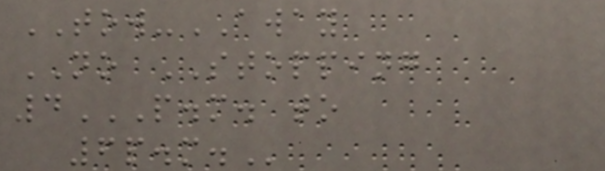TOW-AWAY
NO STOPPING
4P.M. TO
6P.M.
